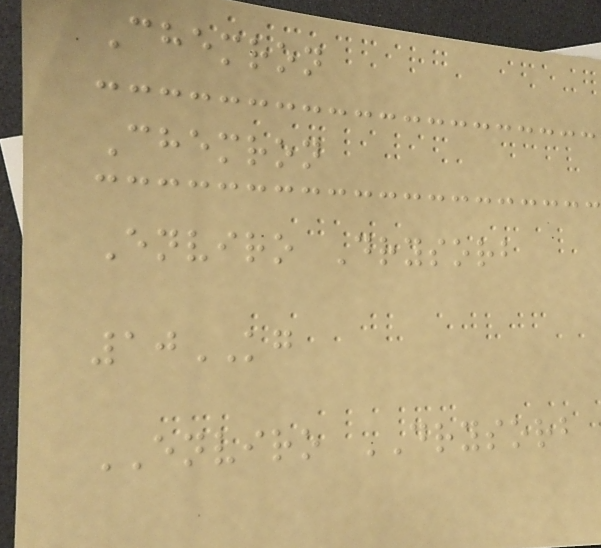Chemron
Chemron
Enviro Drysorb
10KG
ENVIRO DRYSORB
